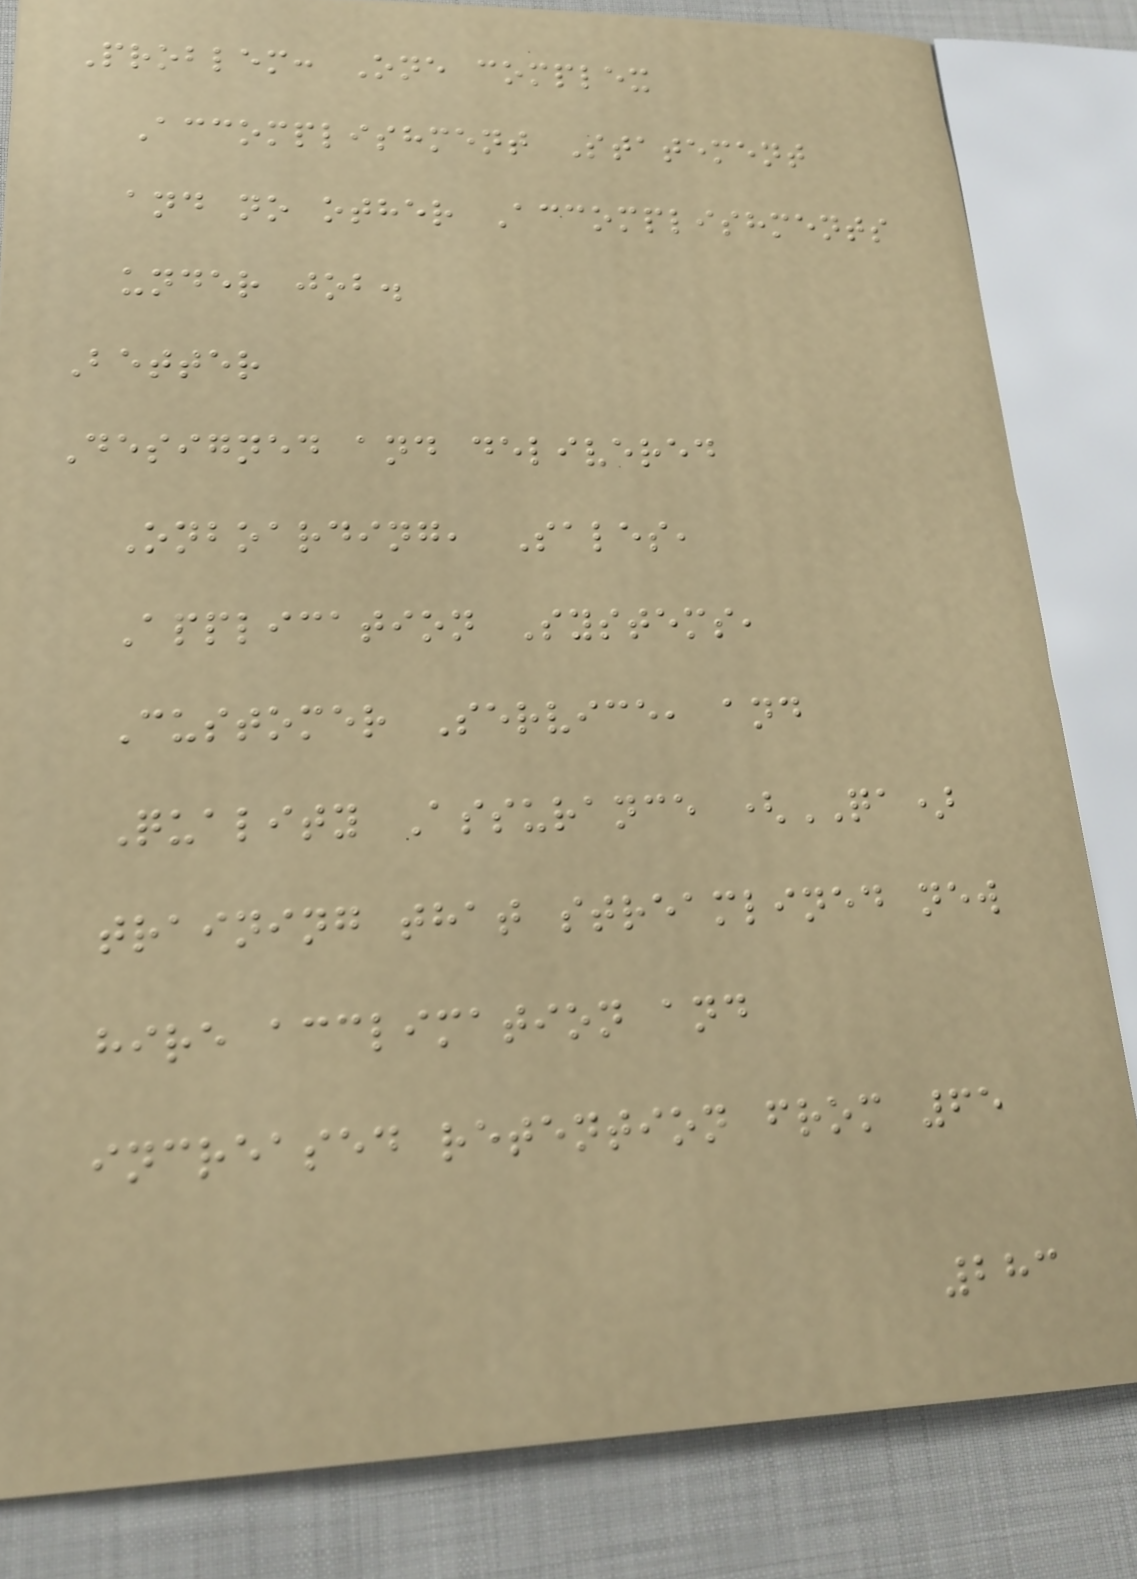Problem: One complex
Accomplishment Statement
and no other Accomplishments
under job.
Better
Designed and delivered
Onboarding, Sales,
Application Systems,
Customer Service, and
Quality Assurance (QA)
training that streamlined new
hire acclimation and
increased retention from 65
283
